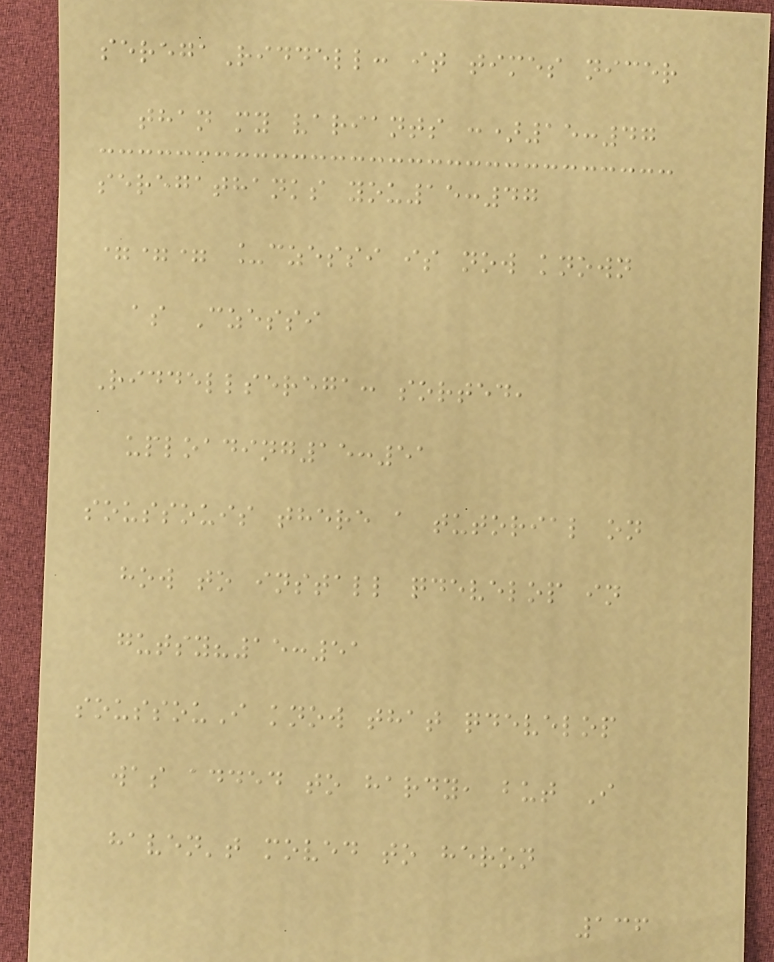seregaRiddell: it times nicer
than my variants :)15:47
seregathanks you15:47
=== _czessi is now known
as Czessi
Riddellserega: sorted,
uploading15:51
soussouis there a tutorial on
how to install qdevelop in
gutsy?15:51
soussouI know that qdevelop
was added to hardy, but I
haven't moved to heron
136
